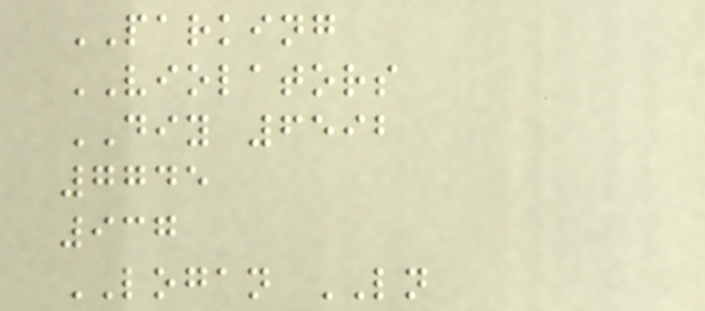PARKING
VIOLATORS
DIY 6592
7745
937
LOGAN LN
